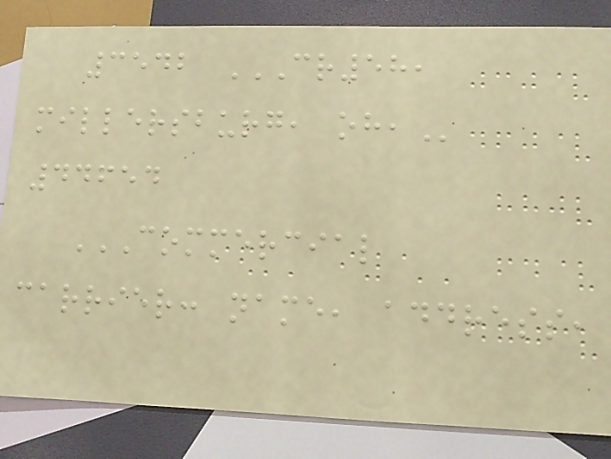3542 CR58,
MILLERSBURG, OH,
44654
COMMERCIAL
CARRIER: NAME, ADDRESS,
